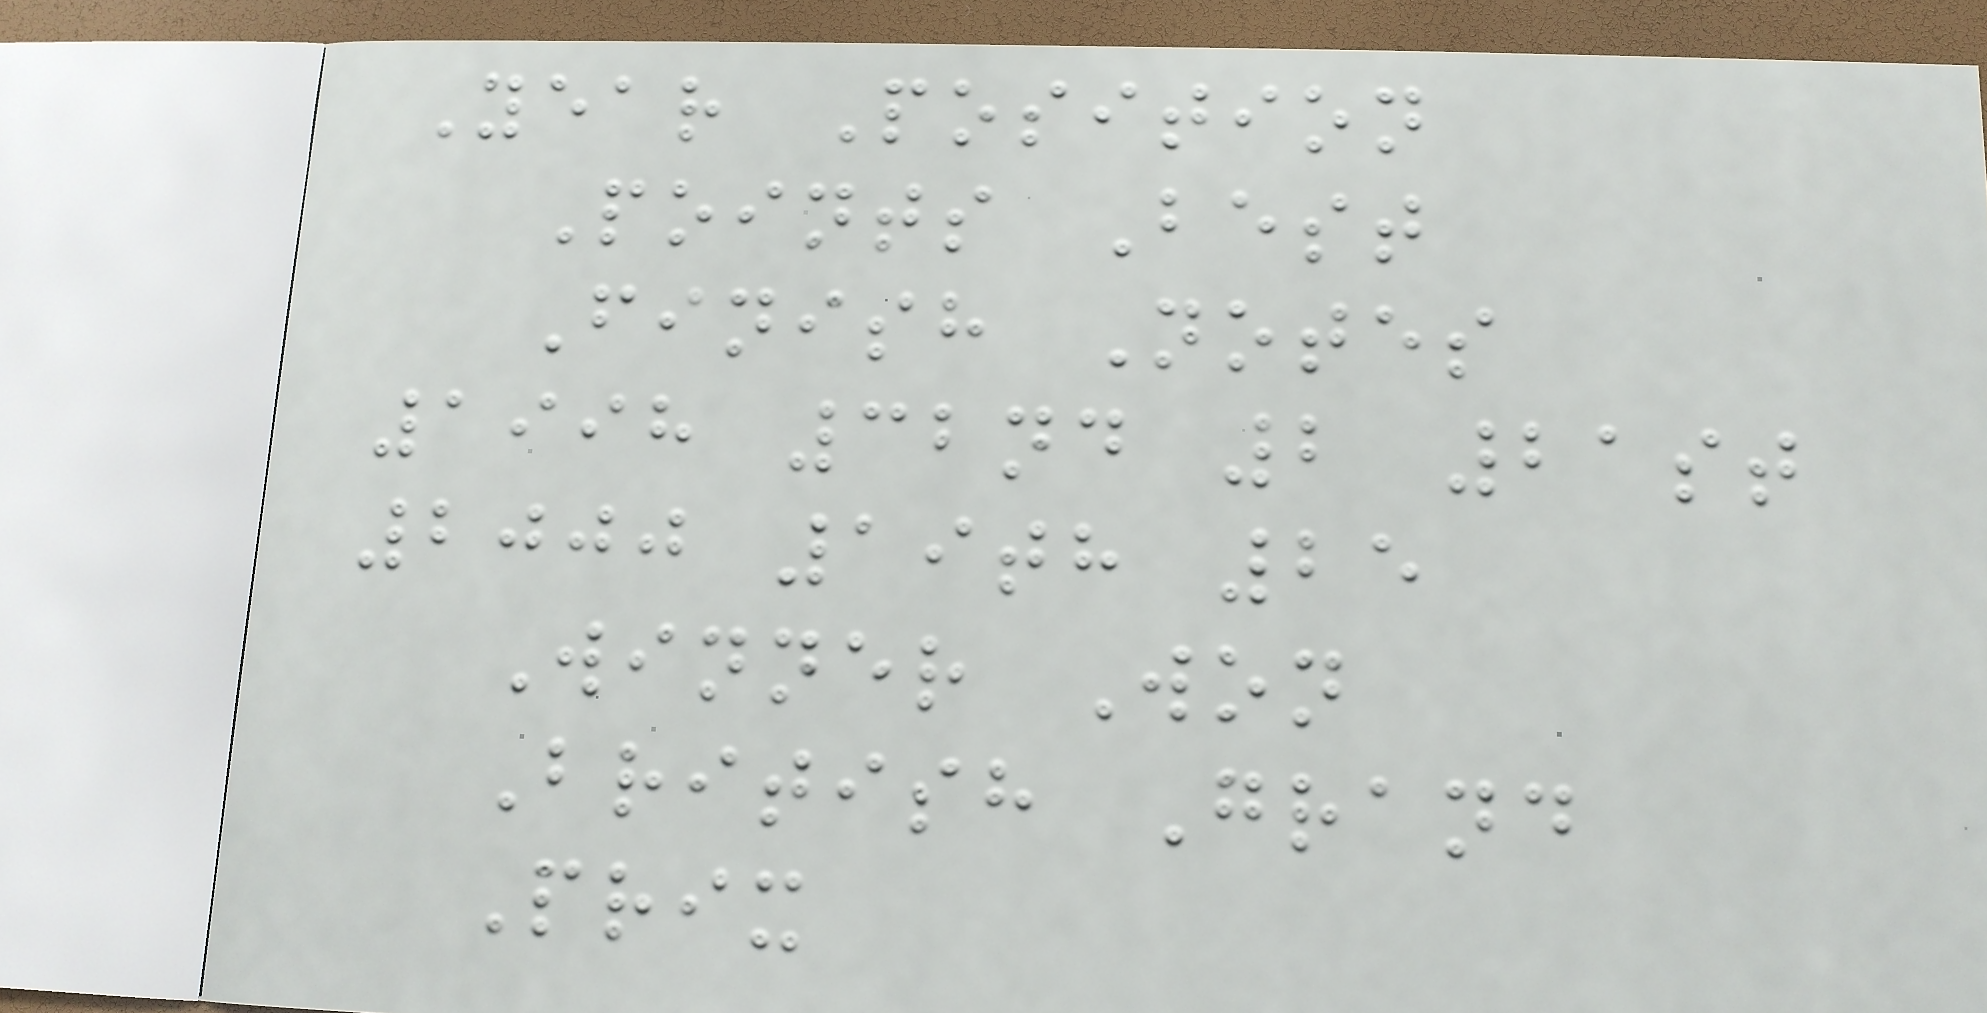Year Position
Points Best
Finish Notes
1998 32nd 2 21st
2000 19th 25
Winner Won
British Grand
Prix
